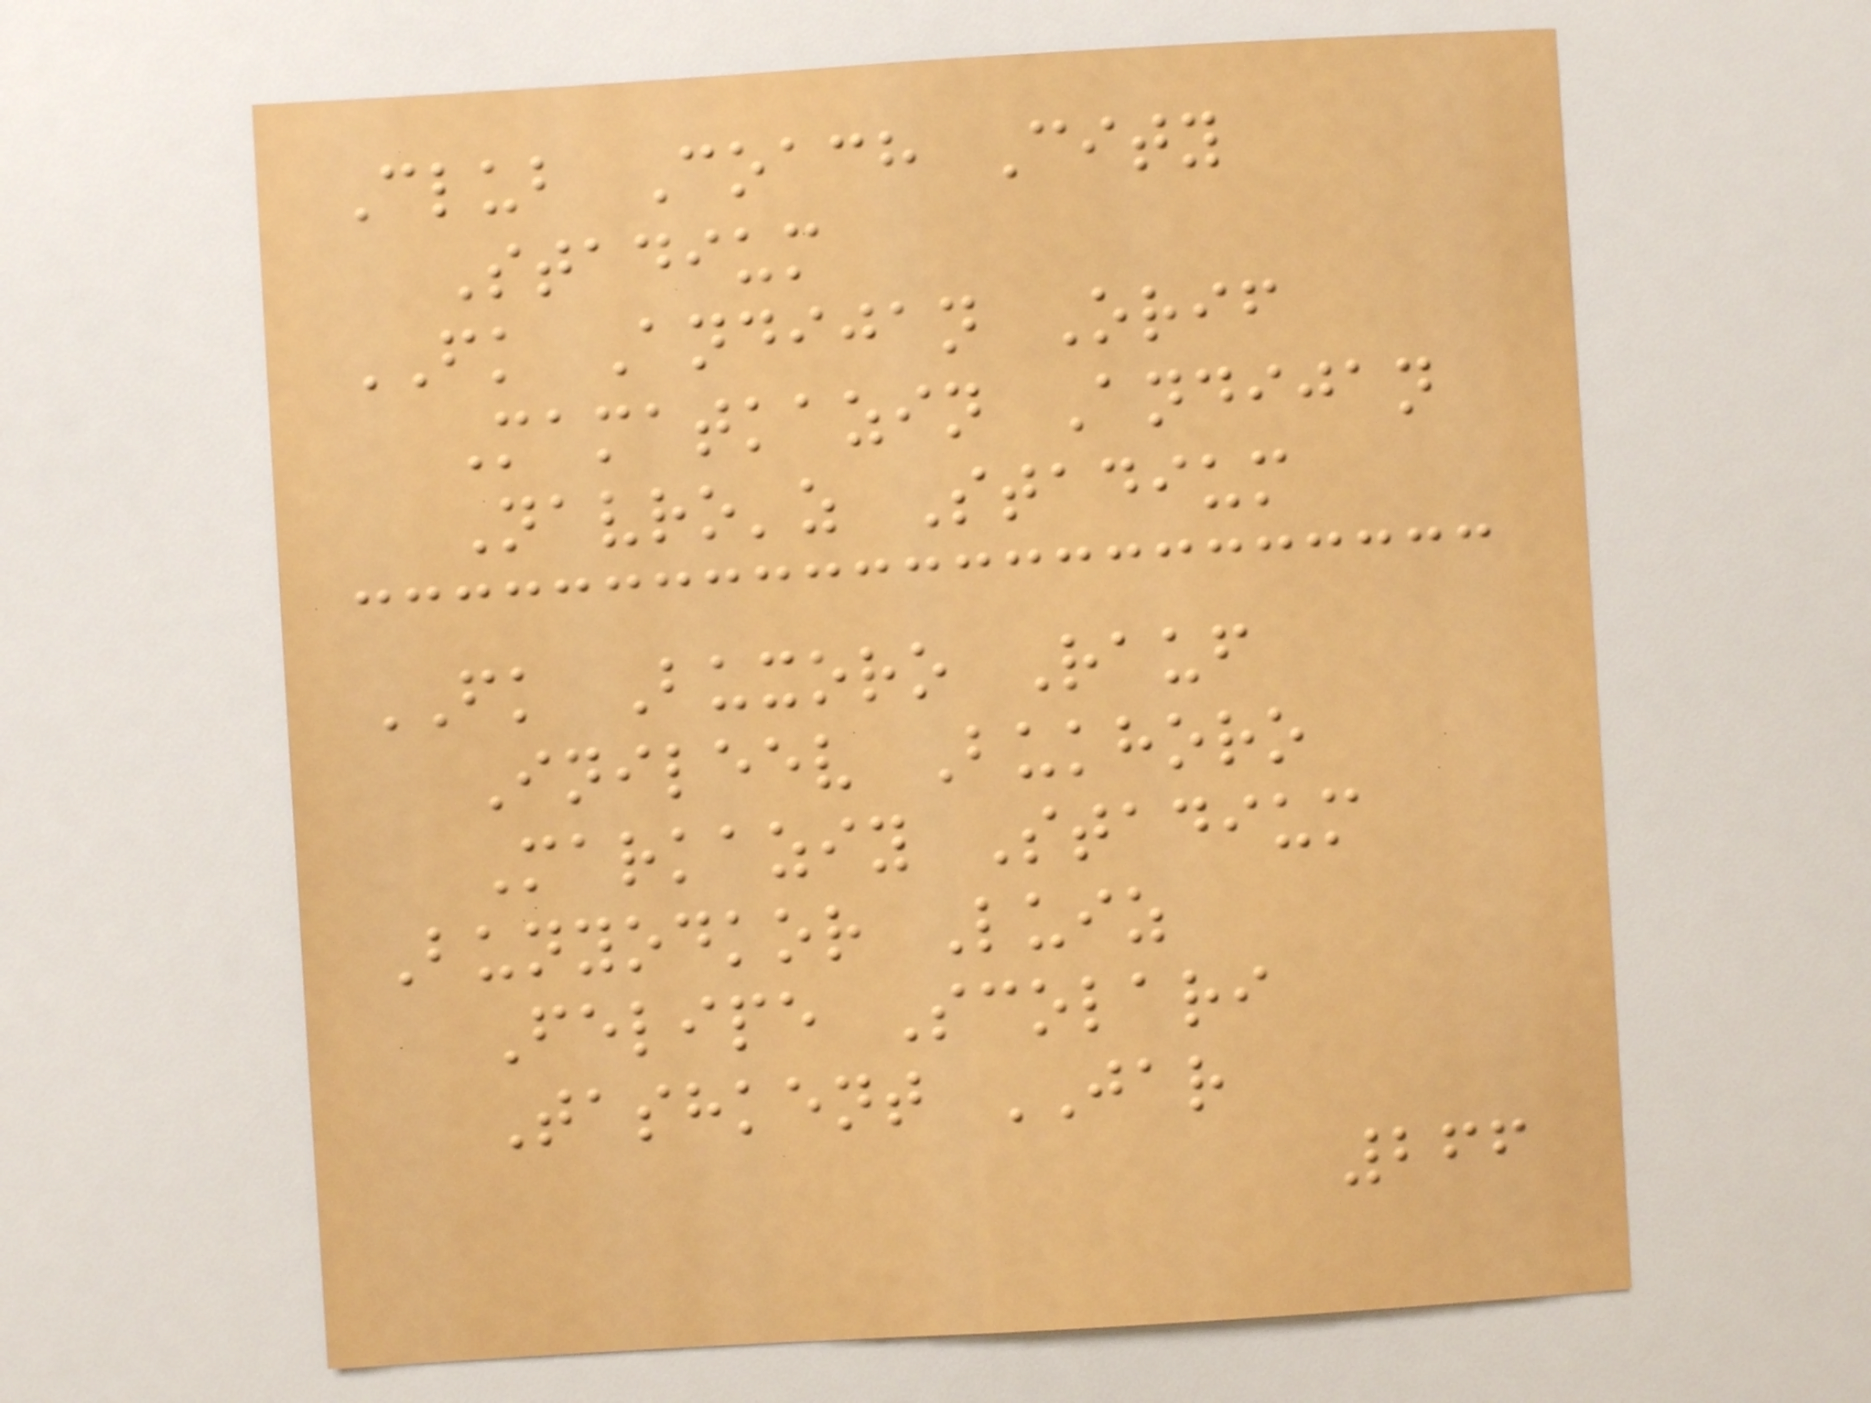Club Coach City
Stadium
FK Andijan Orif
Mamatkazin Andijan
Navro'z Stadium
FK Buxoro Rauf
Inileev Bukhoro
Markaziy Stadium
Bunyodkor Luiz
Felipe Scolari
Tashkent JAR
266
